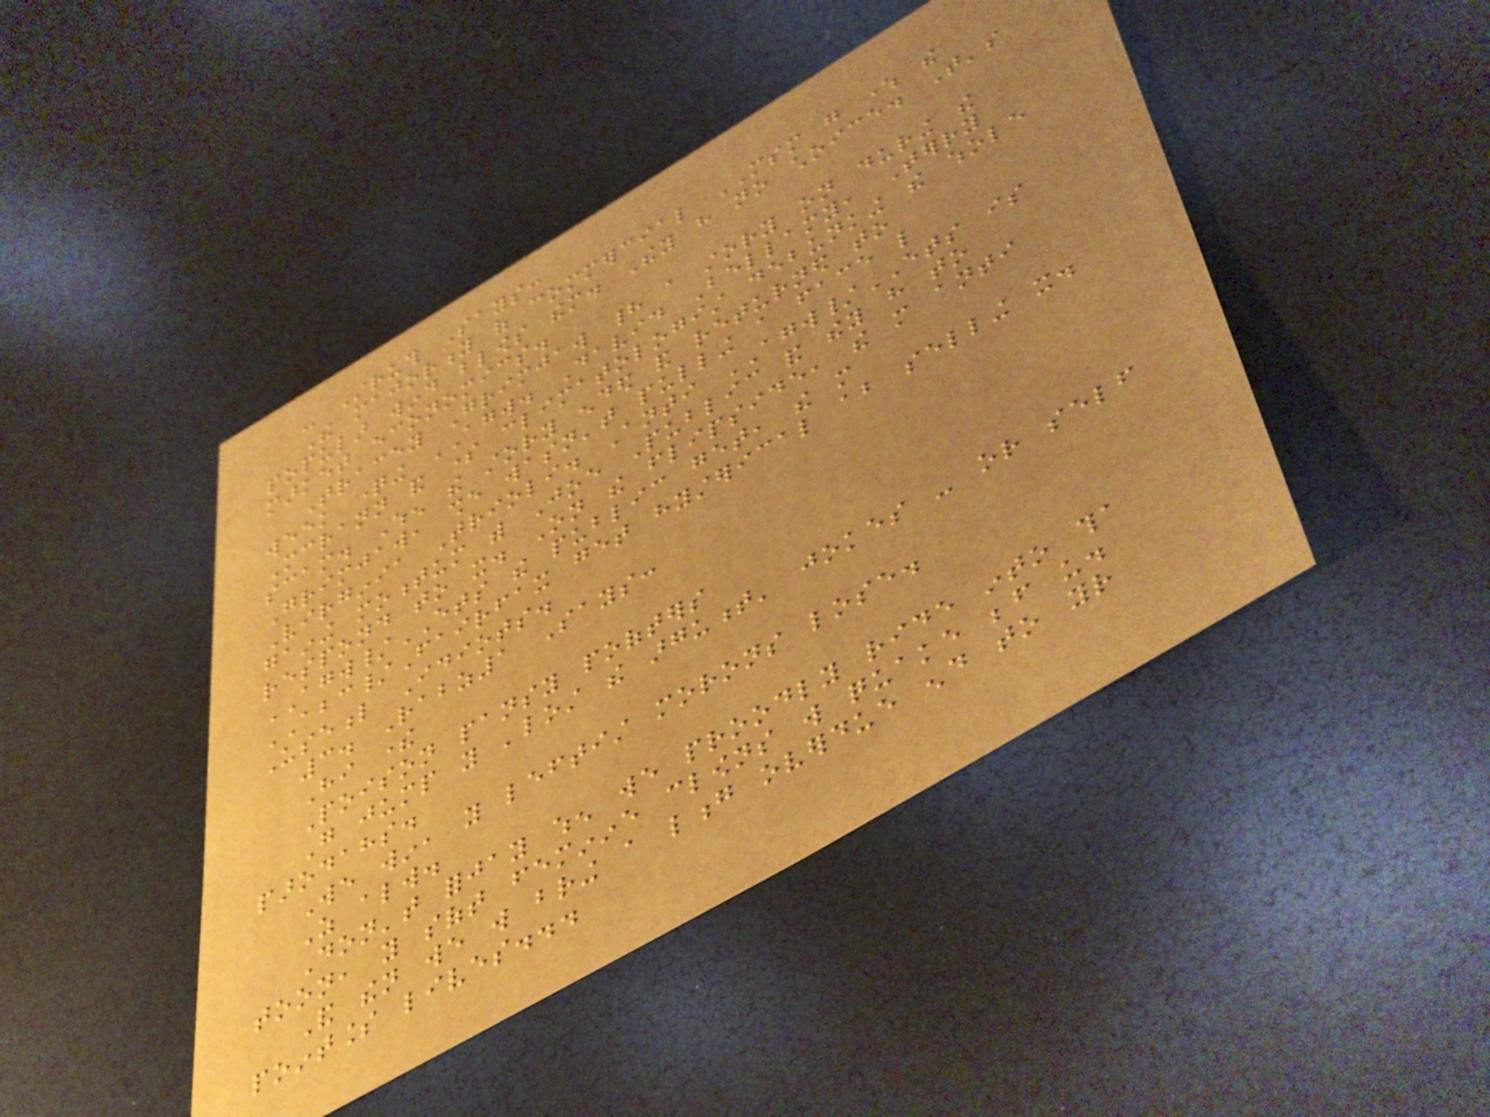- Struth Says:
The majority of commercial MSM go where the
popular wind blows them. They have no choice. That's
market economics.
Tracey Grimjaw had a story on during the
week questioning AGW. David Bellamy, Terry
Mcrann and some climatologist debunking the whole
scam. When the story ended and returned to
Grimjaw, she wasn't pulling a face like
Virginia Trioli. Anti AGW/ETS is
gaining momentum with Joe Public and they have to
respond to it. On the flipside, the more anti
AGW/ETS the public get, the more
ABC/Fairfax get hysterical about selling it.
Useful Idiots.
3. Rabz1 Says:
Hi there
Poison pansy poofters
Go jump you 'lost the argument' jokes - or self
parodahs.
We win, you leftist morons lose.
As always.
Don't forjay when we proodly ride into tha
toon, you soft feminine clowns will quake before us.
And then we will bring a long overdue end to your
pointless lives...
